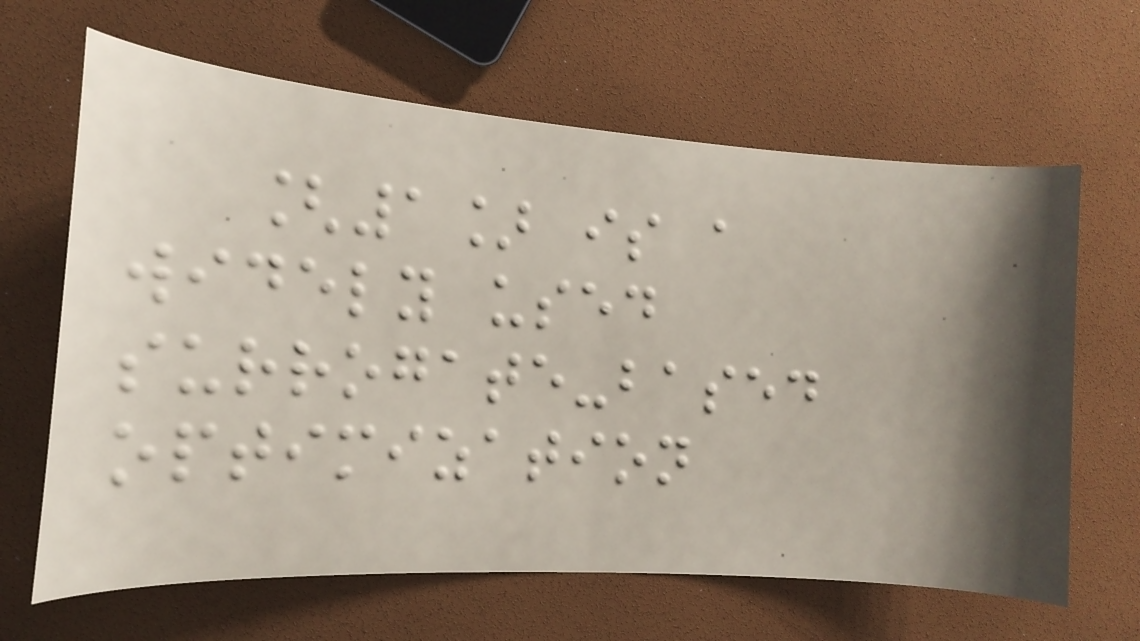[1] is a
widely used
surrogate-based
optimization
